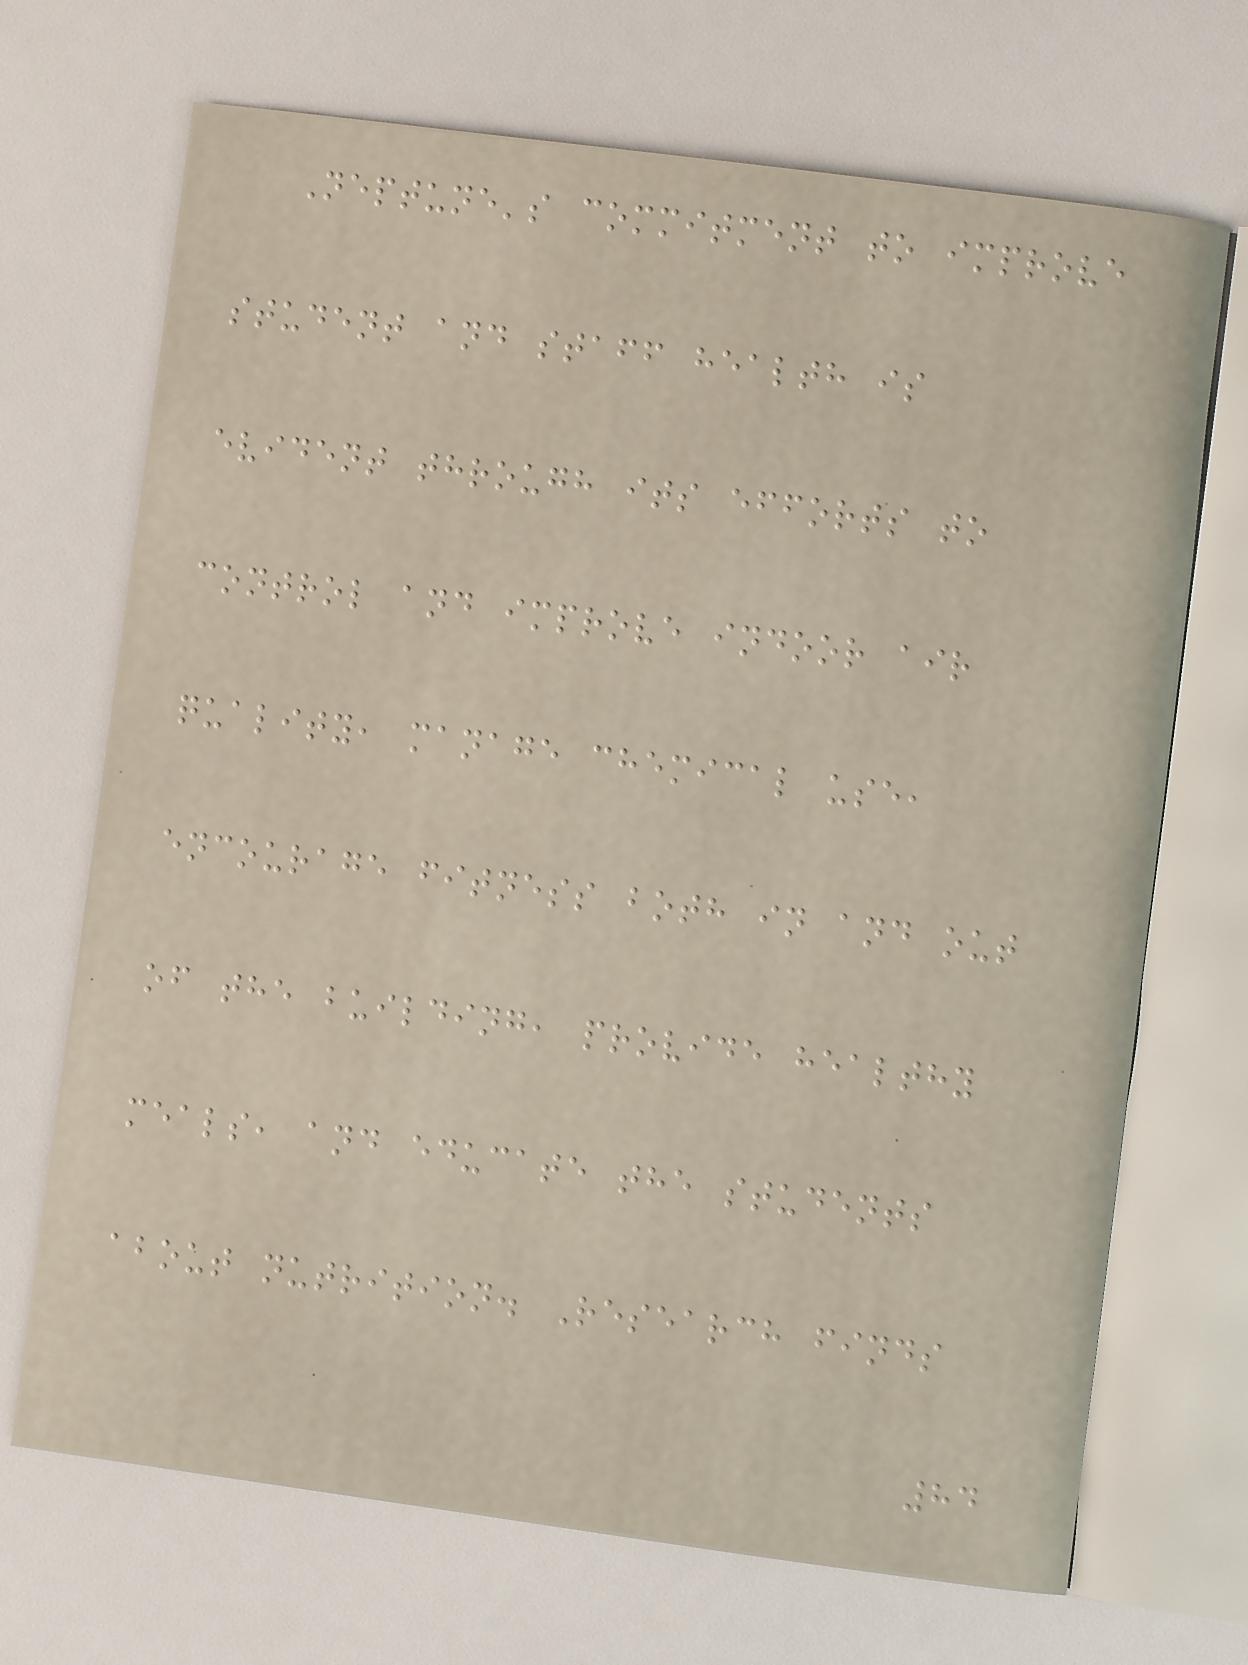Neptune's commitment to improve
student and staff health is
evident through its efforts to
control and improve indoor air
quality, manage chemical use,
encourage fitness both in and out
of the building, provide healthy
meals, and educate the students
about nutrition. Research finds
84
